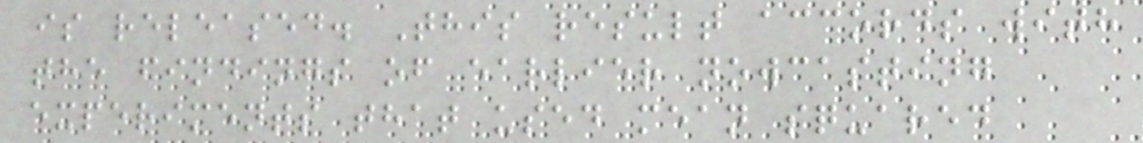is released. This result accords with
the findings of earlier nowcasting
experiments that used mean squared
